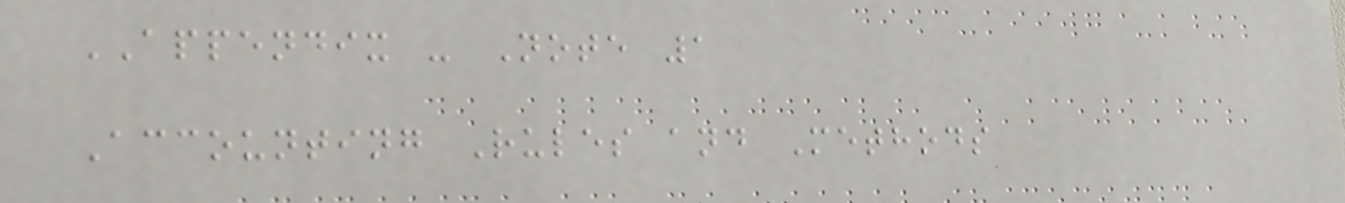APPENDIX - Note 1
Accounting Rules and Methods
